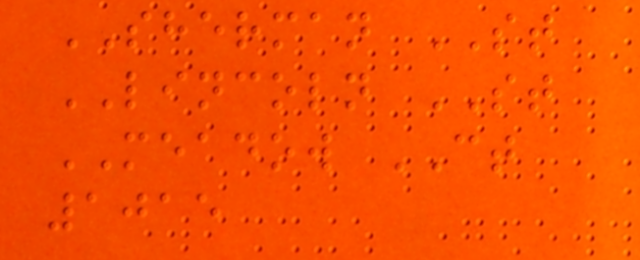SHERMAN ST
LINCOLN ST
MEADOW CT
1015
